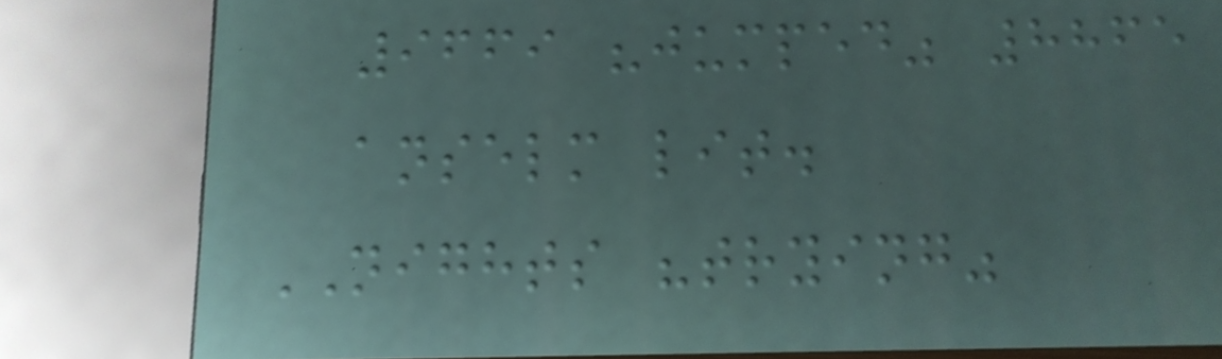9669 "jumped" 8865
anselm lit.
NIGHTS "trying"
